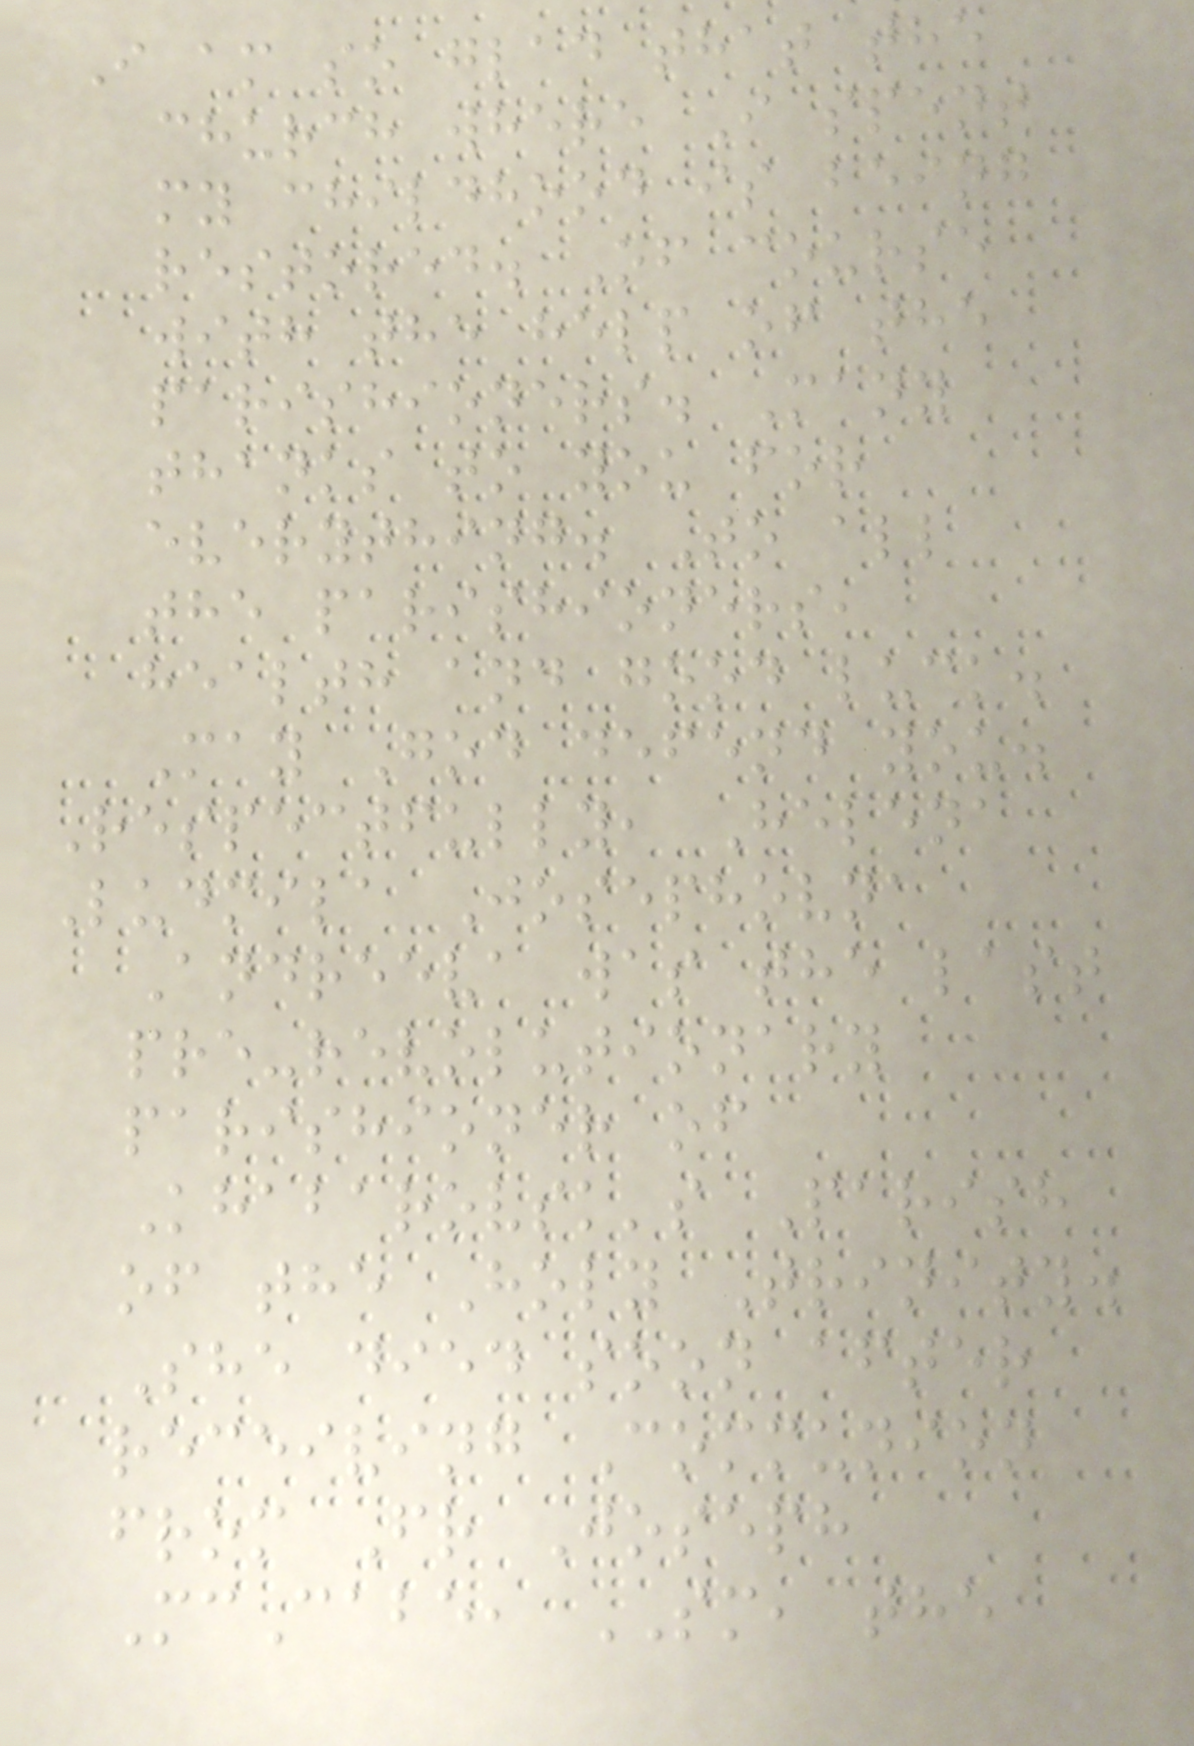I am so glad that the
church where I spent
my childhood is being
restored. Of course
with the help of the
parishioners. Many
thanks to you for
everything. To all
the parishioners,
health and good luck.
May God defend you.
Respectfully, Helena
Ludmila Josephovna
Andreeva was the last
pre-revolutionary
parishioner of
Khabarovsk's Parish
of the Holy Trinity.
She died soon after
receiving Communion
from Fr Joseph
McCabe, SM, the
